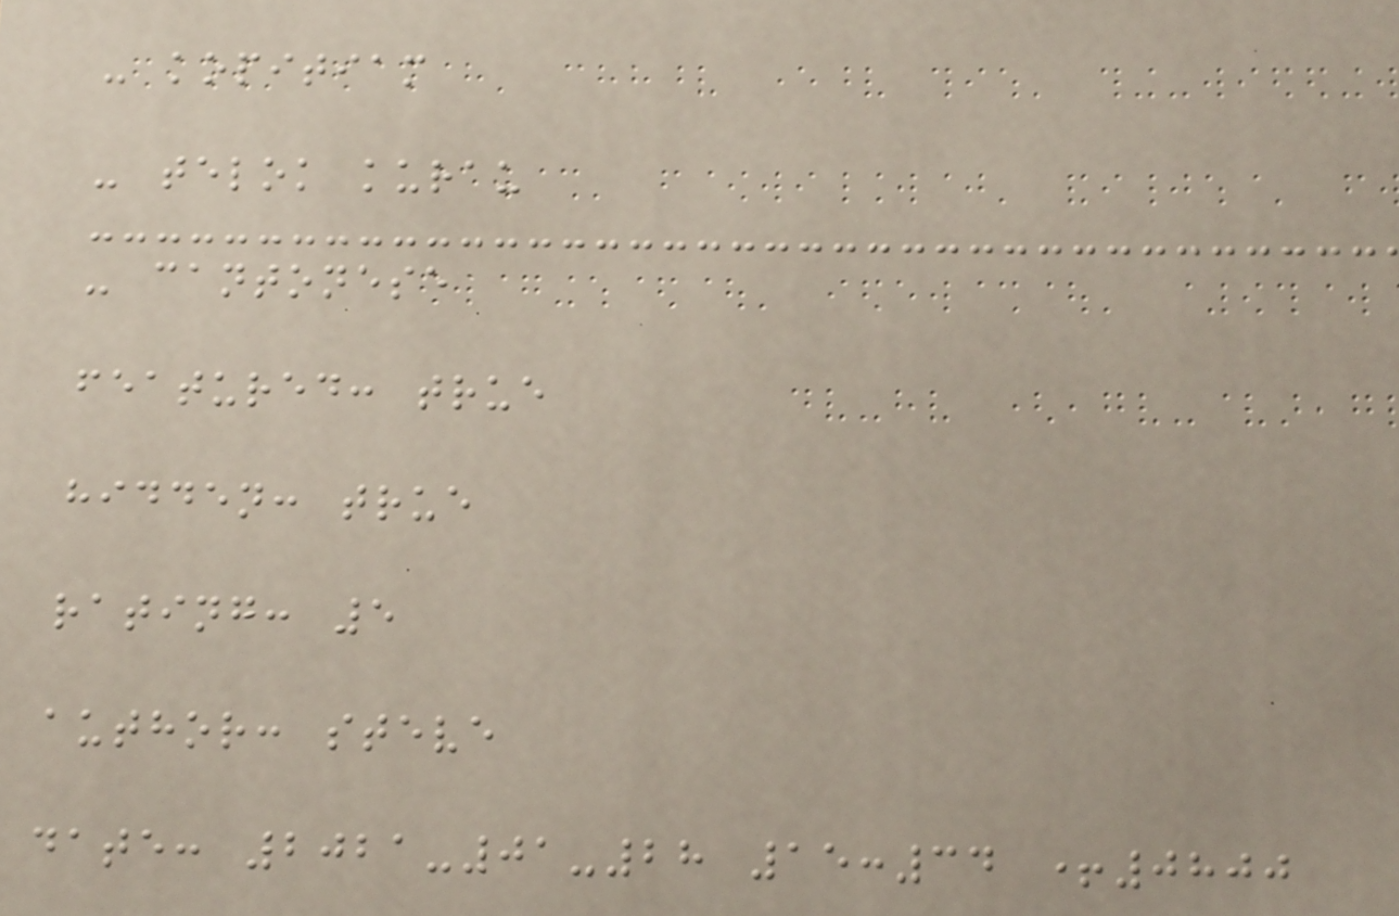- kopitiam
- telok kurau
- cantonese
featured: true
hidden: true
rating: 5
author: steve
date: 2021-01-28 15:34 +0800
